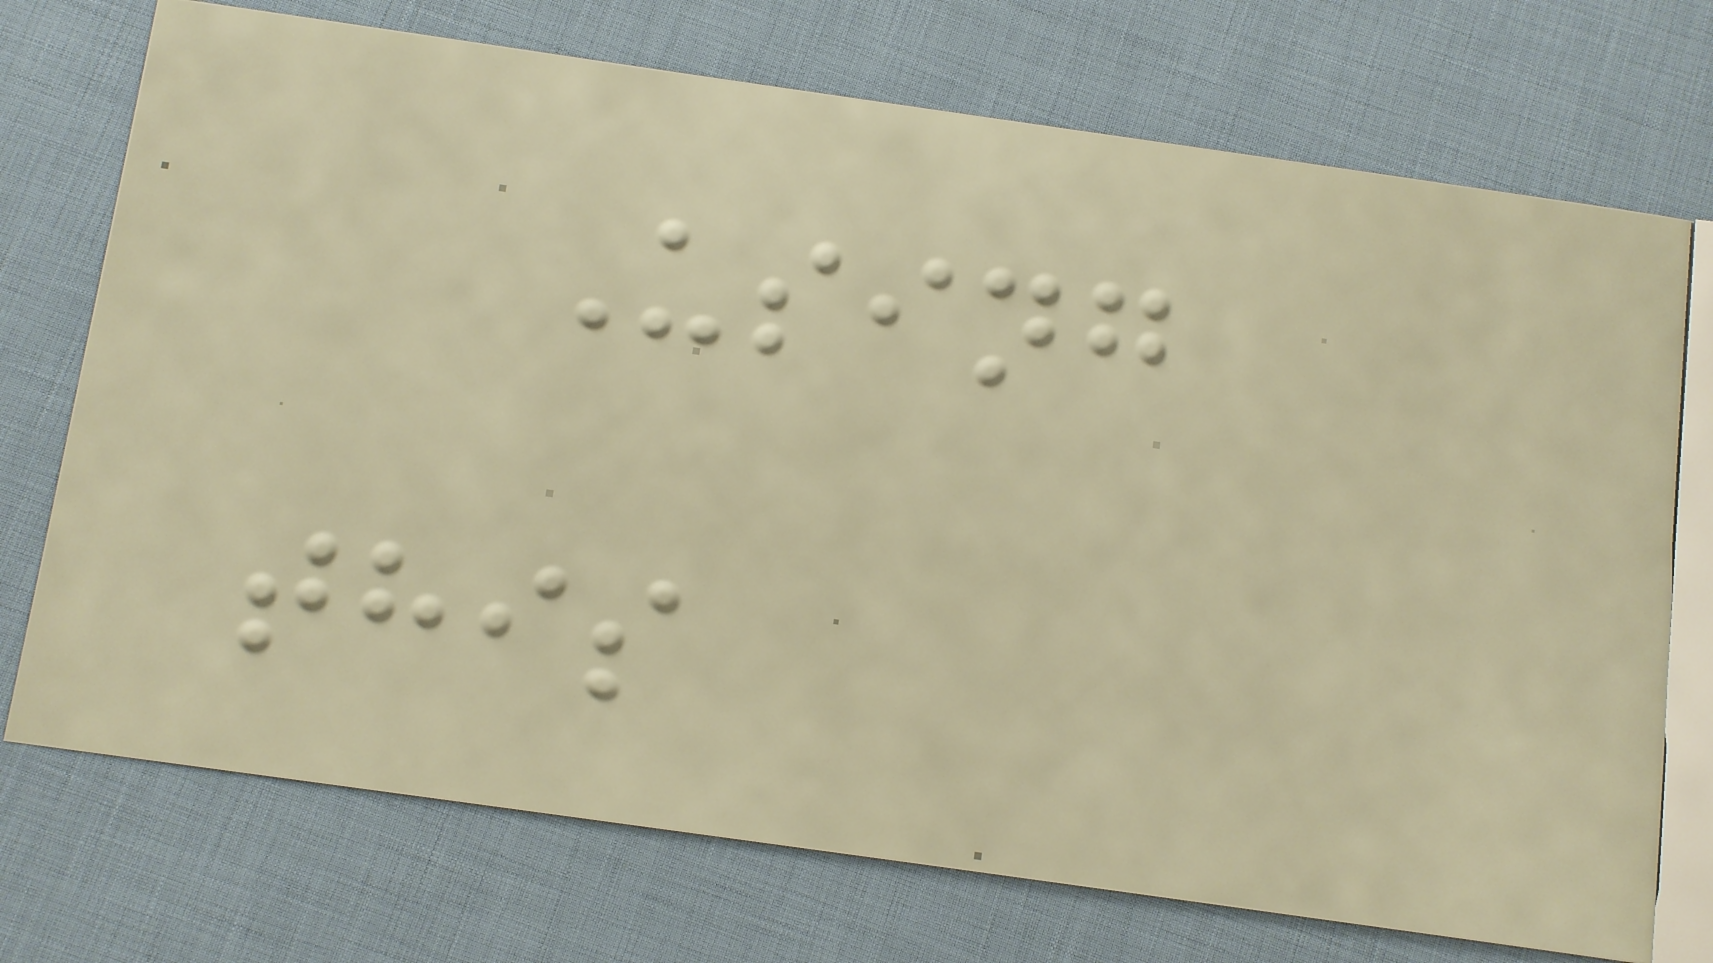Using
this
